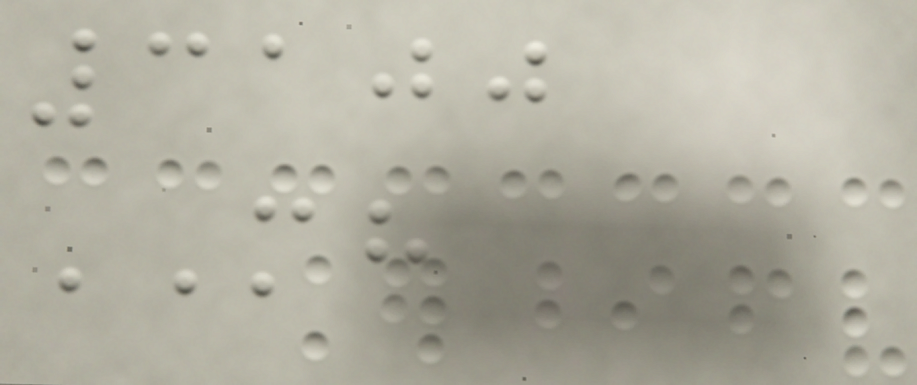3100
MH
